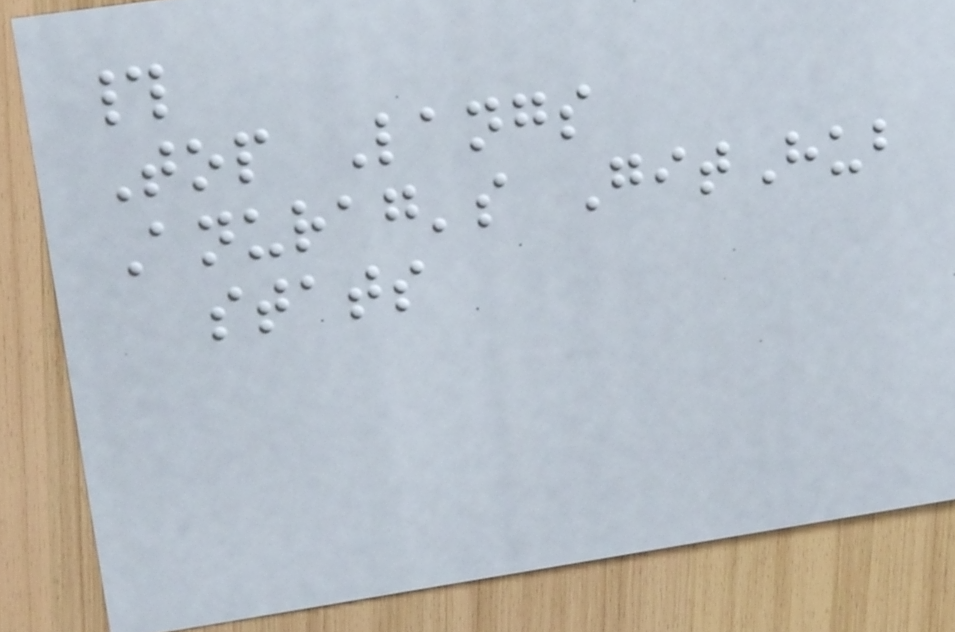#
Top Langs
Anurag's GitHub
stats
